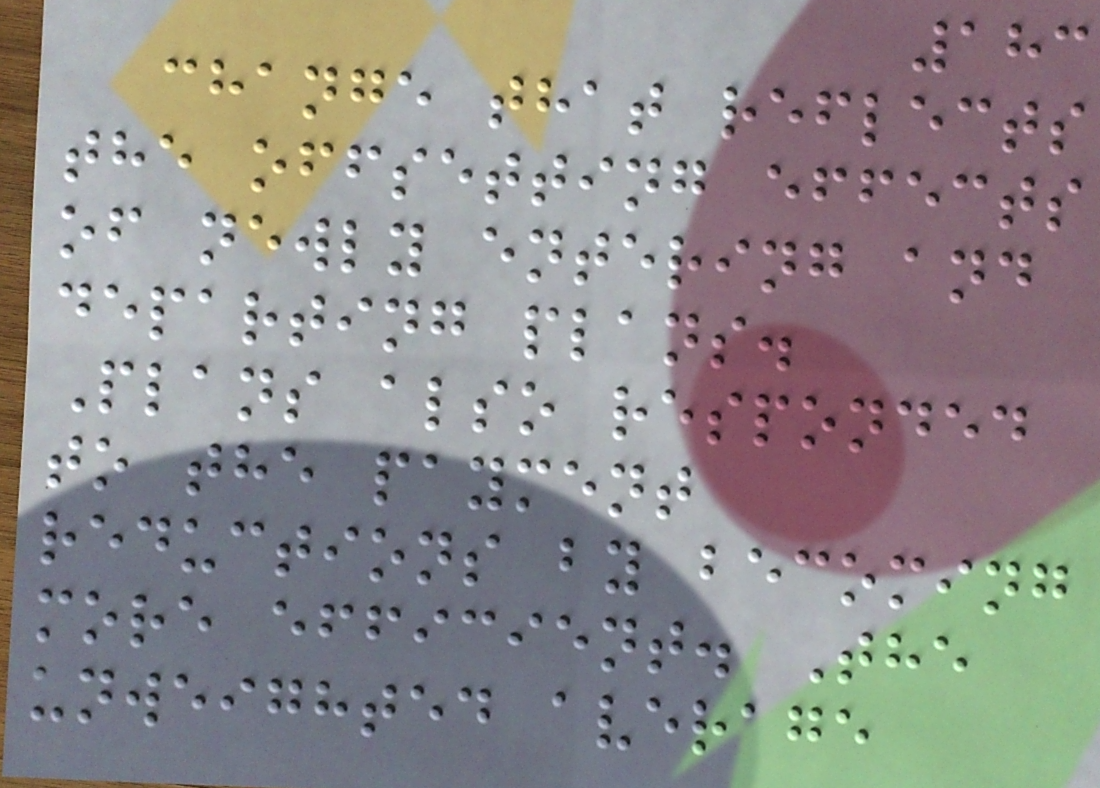183
change that reflects
the offsetting effects
of newly entering and
departing plans.
Plans also responded
to the payment
reductions by becoming
more efficient. The
unweighted average
